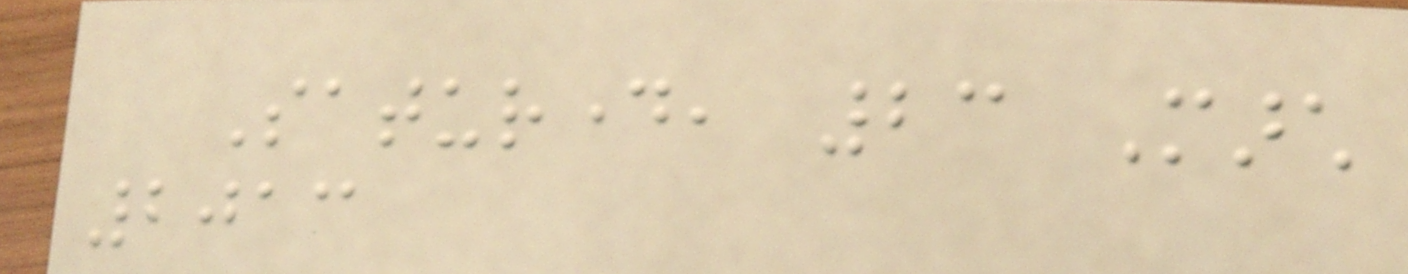Saturday, 23 March
2013
